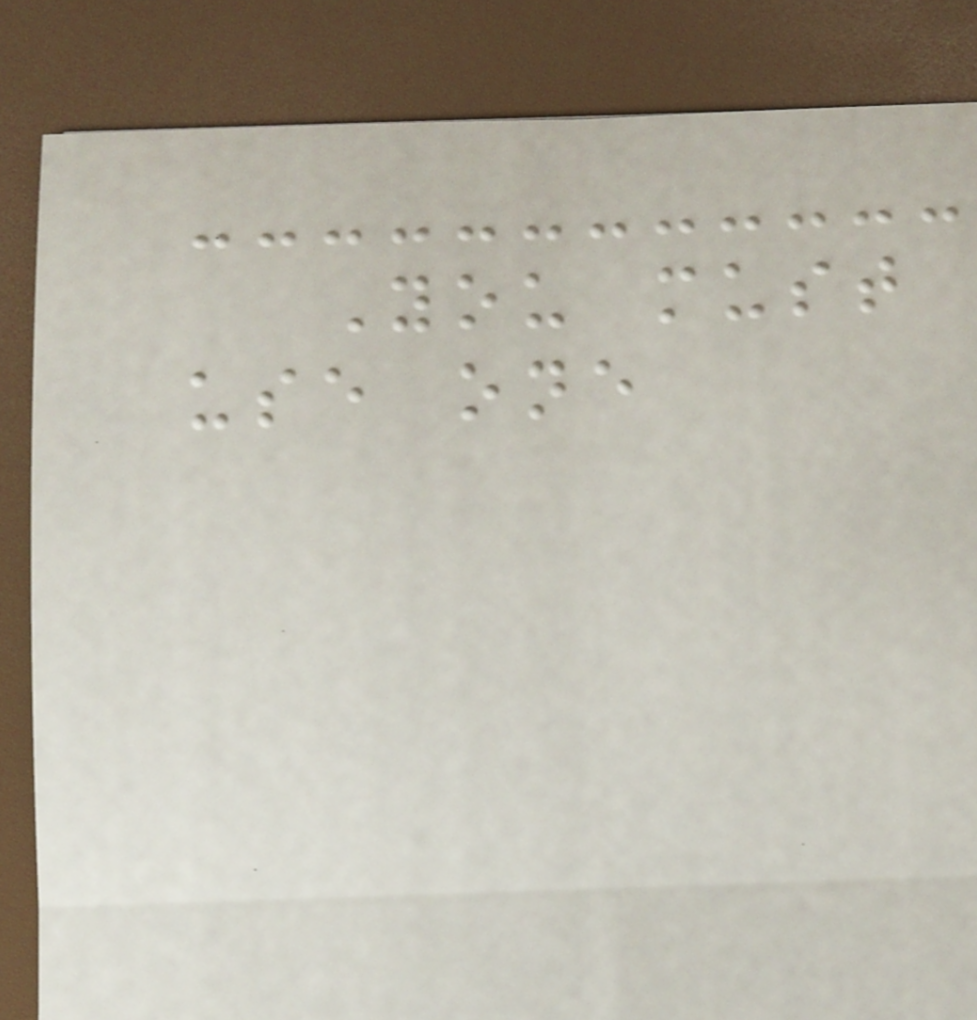You must
use one
